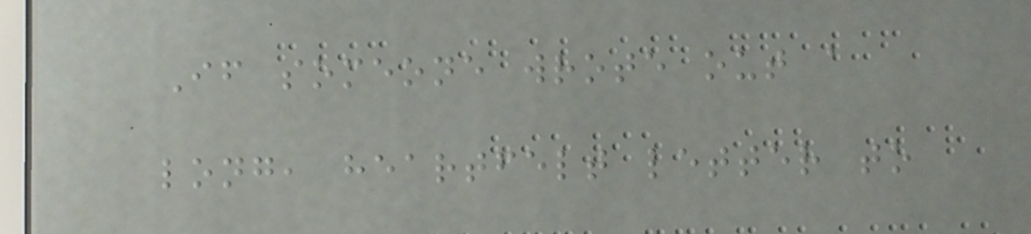If someone wrote out a
long, heartfelt letter to
